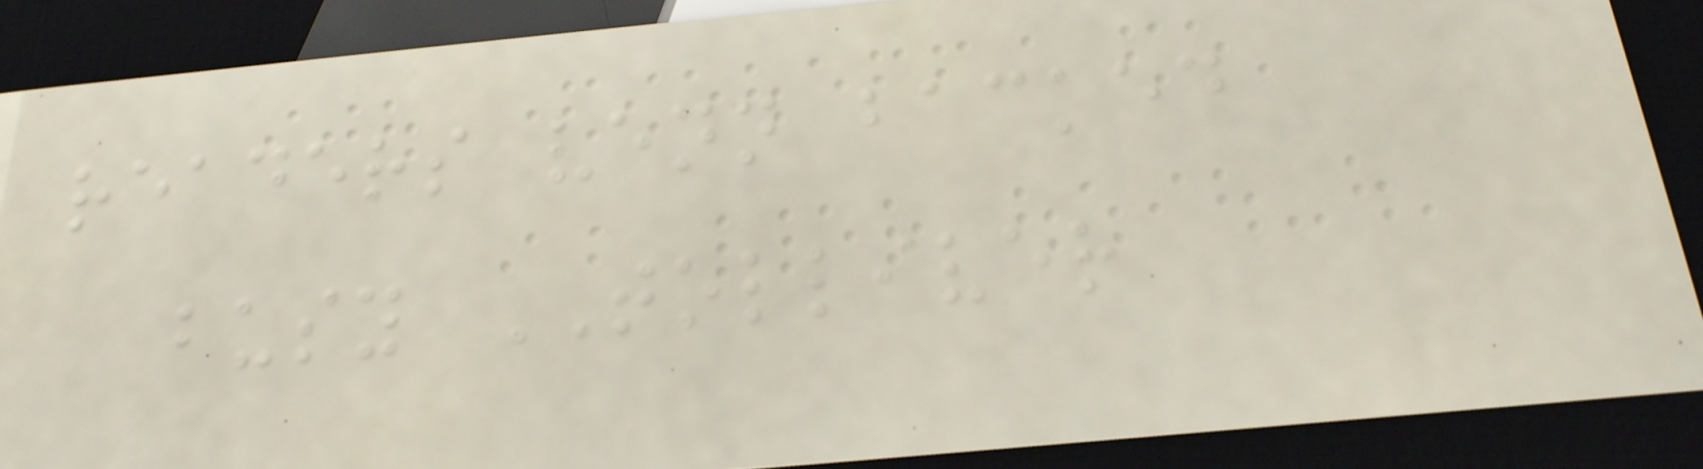readers venn backed
busy TOLLIVER
